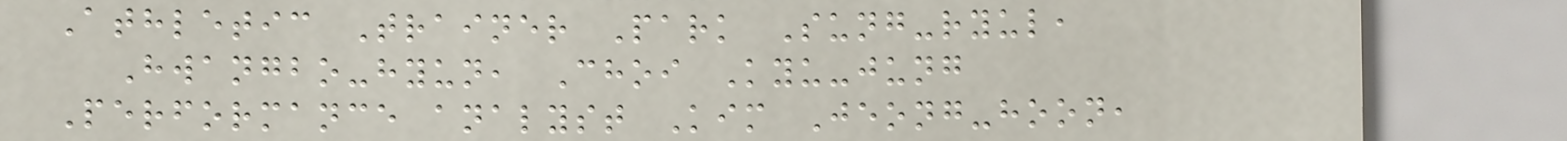Athletic Trainer Park Sung-ryul,
Hwangbo-hyun, Choi Kyu-jung
Performance analyst Kim Jeong-hoon,
